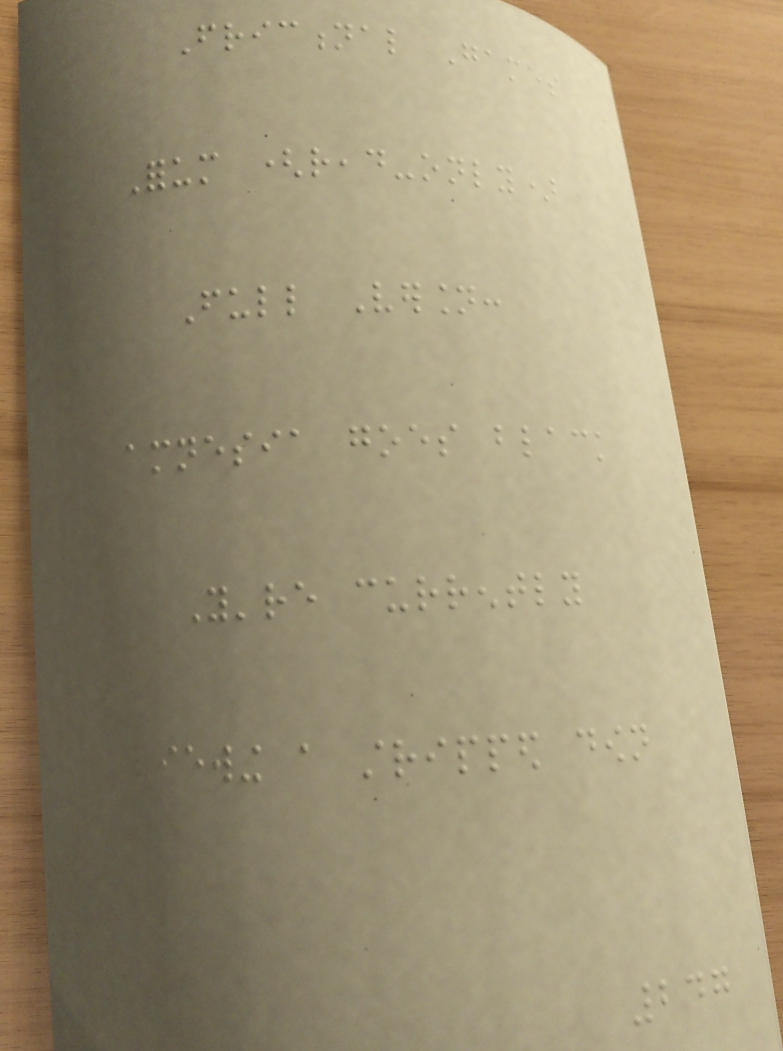Frictional Games
Forum (read-only)
Full Version:
amnesia goes black
You're currently
viewing a stripped down
247
